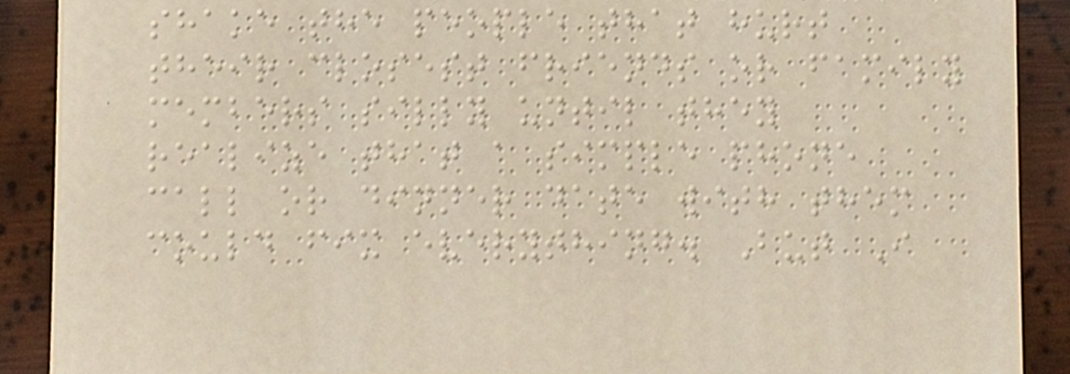shake the people that hurt
their closest friends or family
members silly until they
realize that a simple phone
call or dinner date with them
could fix everything. But I
